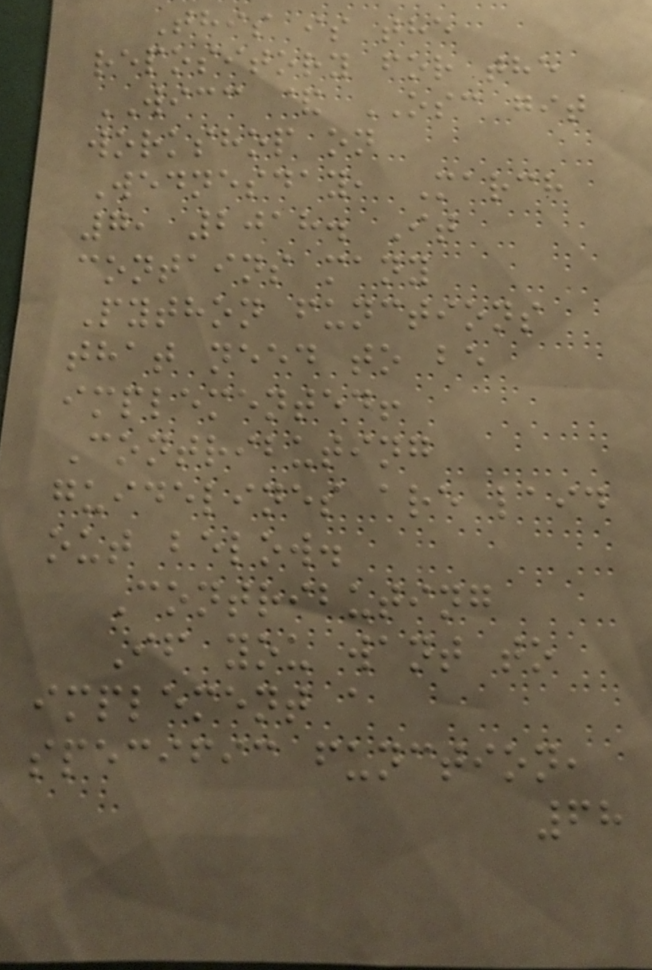This is the
repository for the
WICC & OSC git
workshop on
Wednesday, March
7, 2018. It
contains many
Python functions
that need to be
implemented!
Contributing
guidelines are laid
out below.
Contributing
If you want to
implement a
specific function,
68
